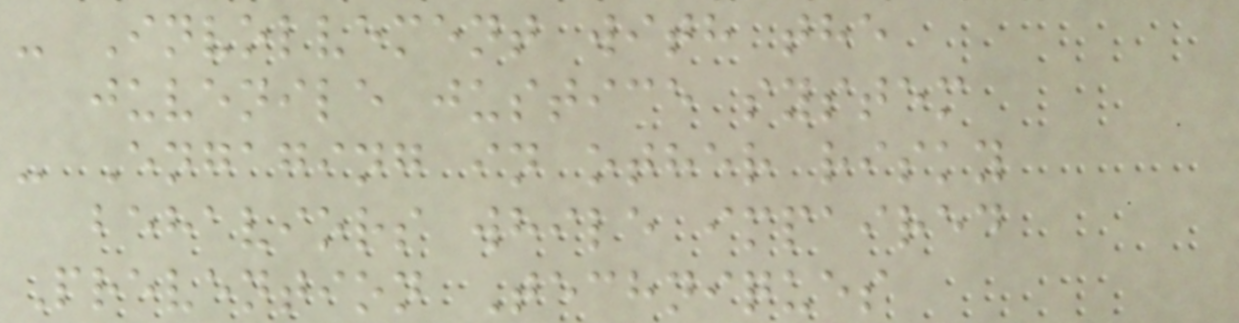- Involvement with the
juvenile justice system
- Engaging in other risky
behaviors while impaired
Prevention Techniques
